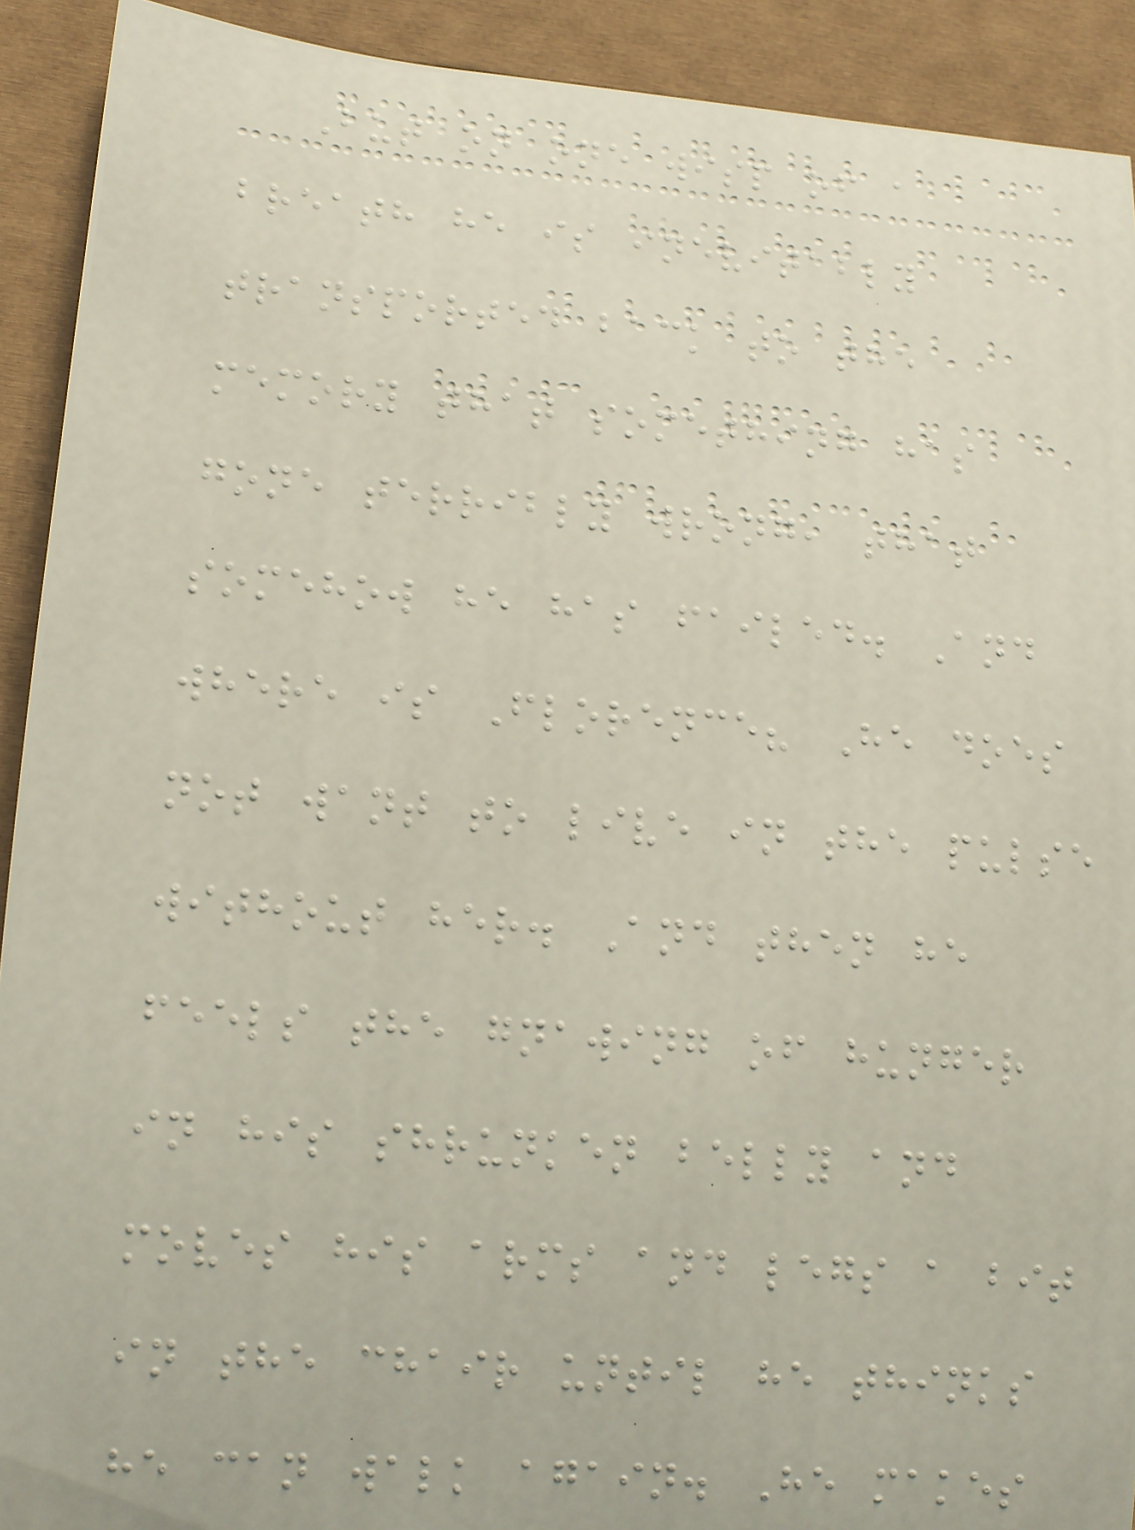But on one wisp of a
breath he is inevitably
transported back to the
memory that something has
gone terribly wrong, that
somehow he has failed. And
where is Florence? He does
not want to live in the pulse
without her. And then he
feels the gnawing of hunger
in his shrunken belly and
moves his arms and legs a bit
in the chair until he thinks
he can walk again. He makes
